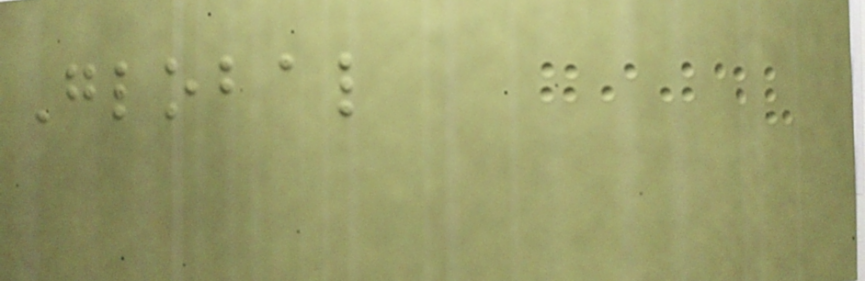Global
